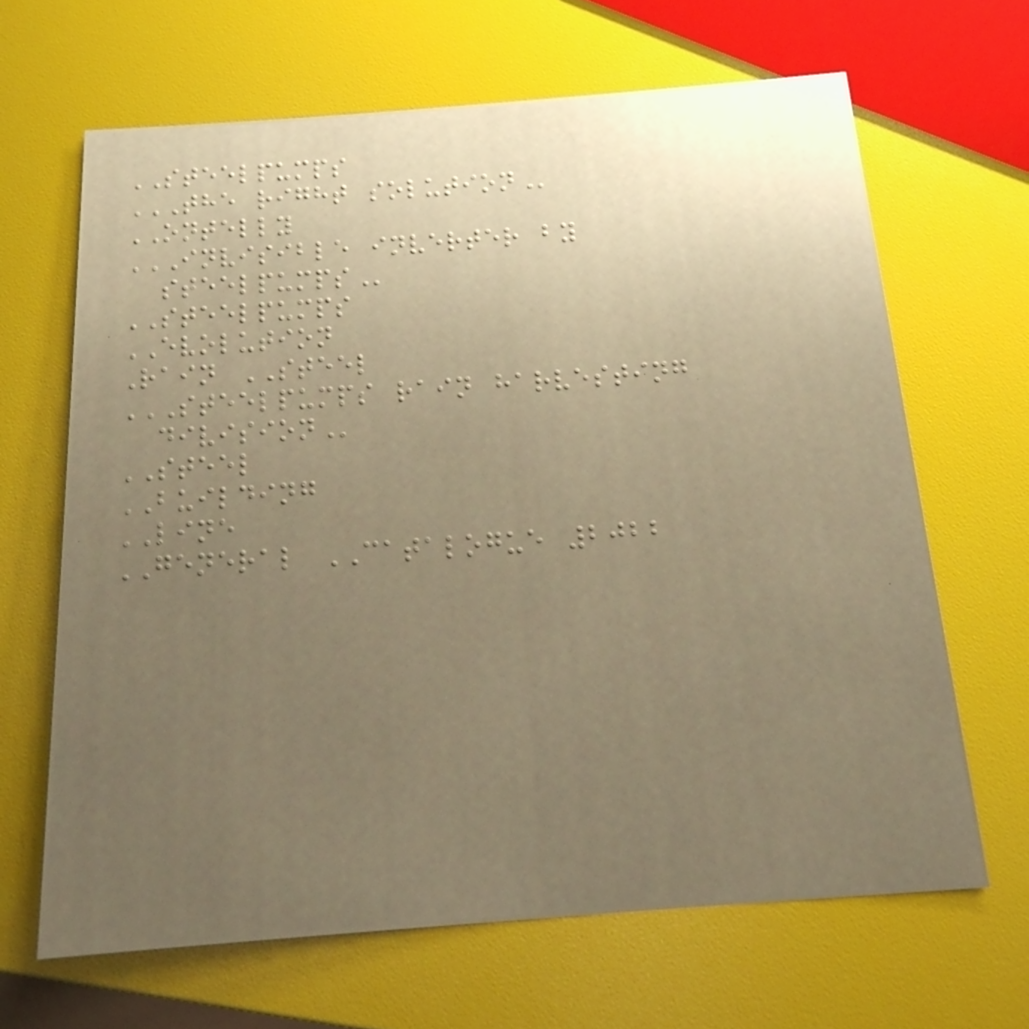STEELPUMPS
THE RIGHT SOLUTION
ONTELLY
INVISIBLE INVERTER BY
STEELPUMPS
STEELPUMPS
EVOLUTION
Rain STEEL
STEELPUMPS RAIN HARVESTING
DIVISION
STEEL
BUILDING
LINE
GENERAL CATALOGUE 2022
